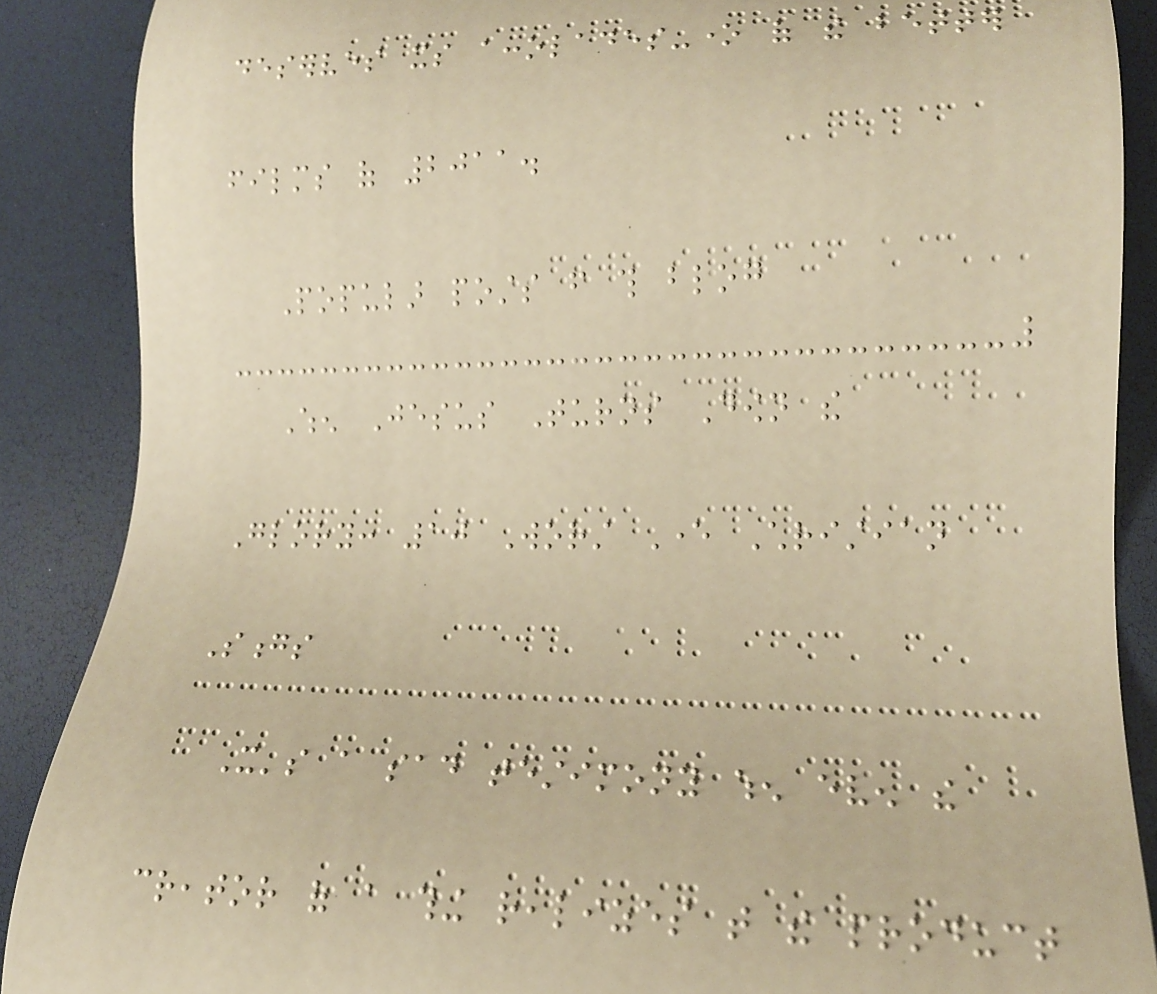deserves its accolades-one of the better
films of 2011.
Popular posts from this blog
When Jesus Turns Down the
Glory: 10 Worst Ever Christian
Songs
It's a sad testimony when even the
creator of a thing realizes that the product
